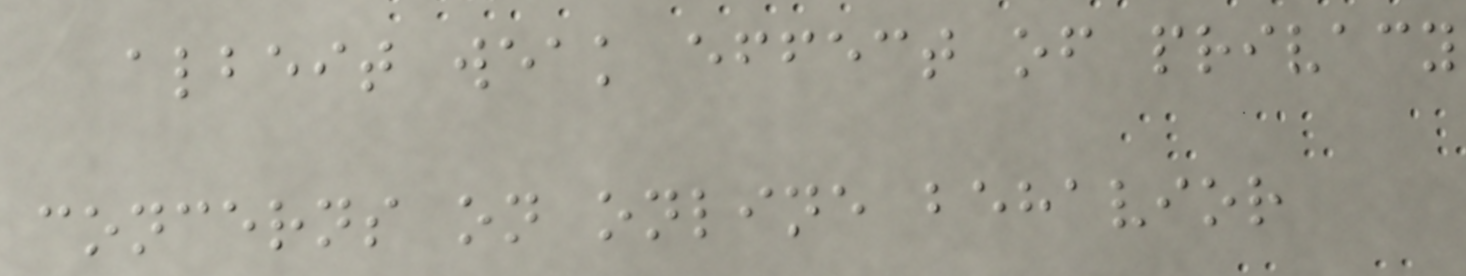albeit weak effect of privacy
concerns on online behavior
